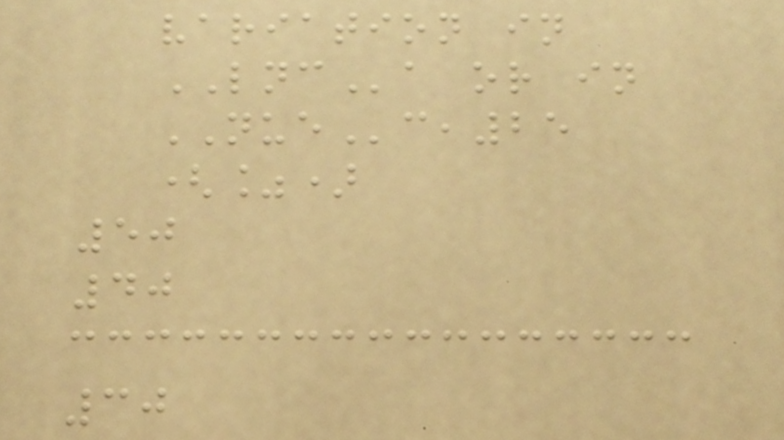variation in
LNCa or in
NUEc,25
(%)
50
40
30
